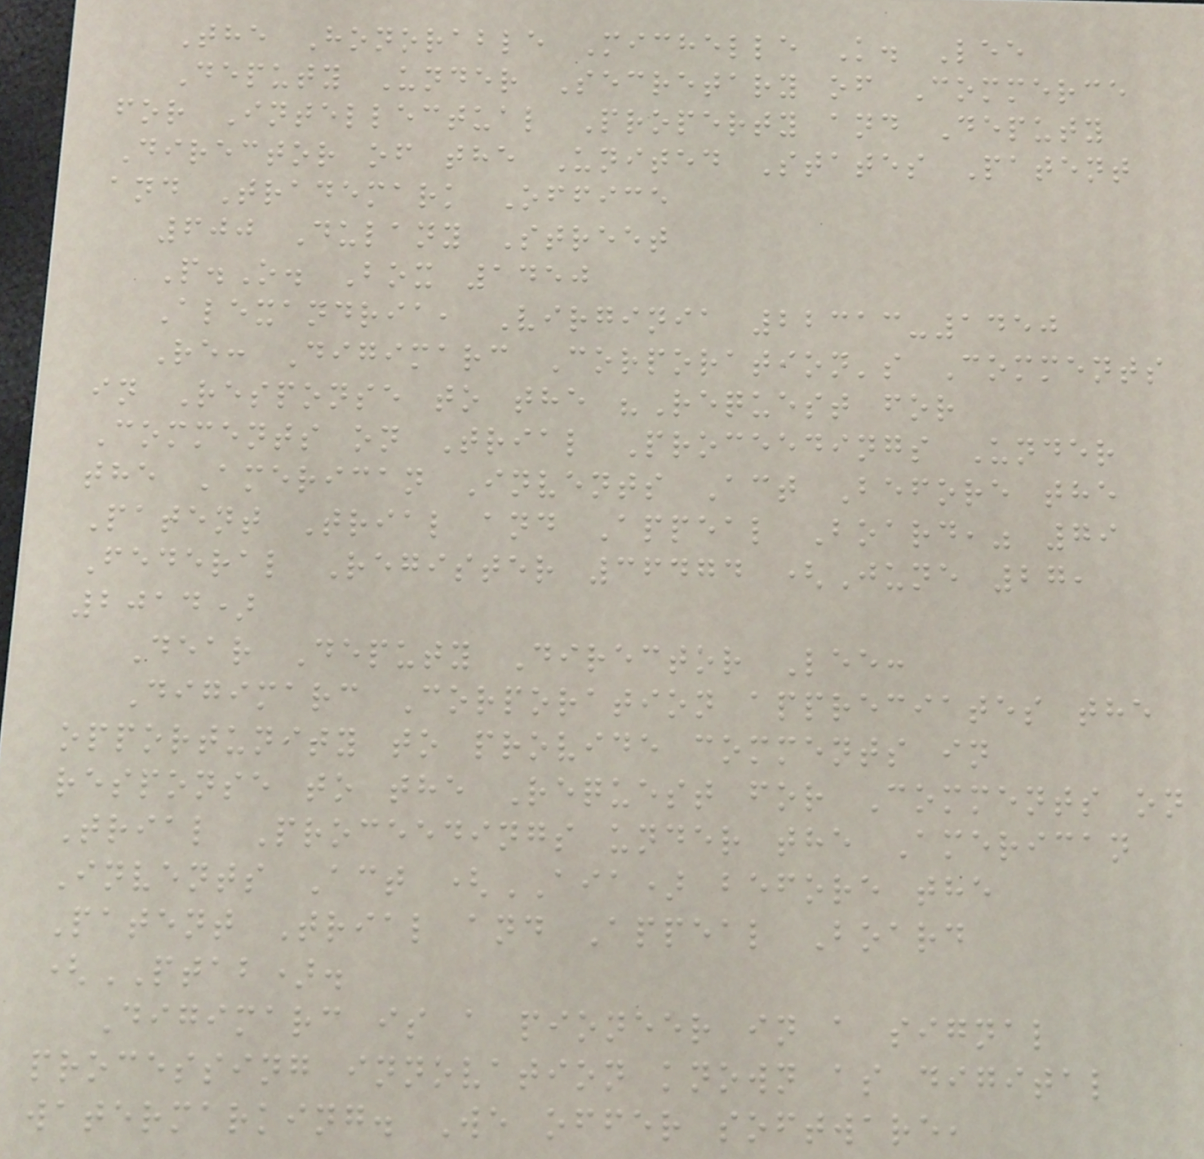The Honorable Michelle K. Lee
Deputy Under Secretary of Commerce
for Intellectual Property and Deputy
Director of the United States Patent
and Trademark Office
600 Dulany Street
P.O. Box 1450
Alexandria, Virginia 22313-1450
Re: Digimarc Corporation's Comments
in Response to the "Request for
Comments on Trial Proceedings Under
the American Invents Act Before the
Patent Trial and Appeal Board," 79
Federal Register 36474 (June 27,
2014)
Dear Deputy Director Lee:
Digimarc Corporation appreciates the
opportunity to provide comments in
response to the Request for Comments on
Trial Proceedings under the American
Invents Act (AIA) before the
Patent Trial and Appeal Board
(PTAB).
Digimarc is a pioneer in a signal
processing innovation known as digital
watermarking. We offer software,
